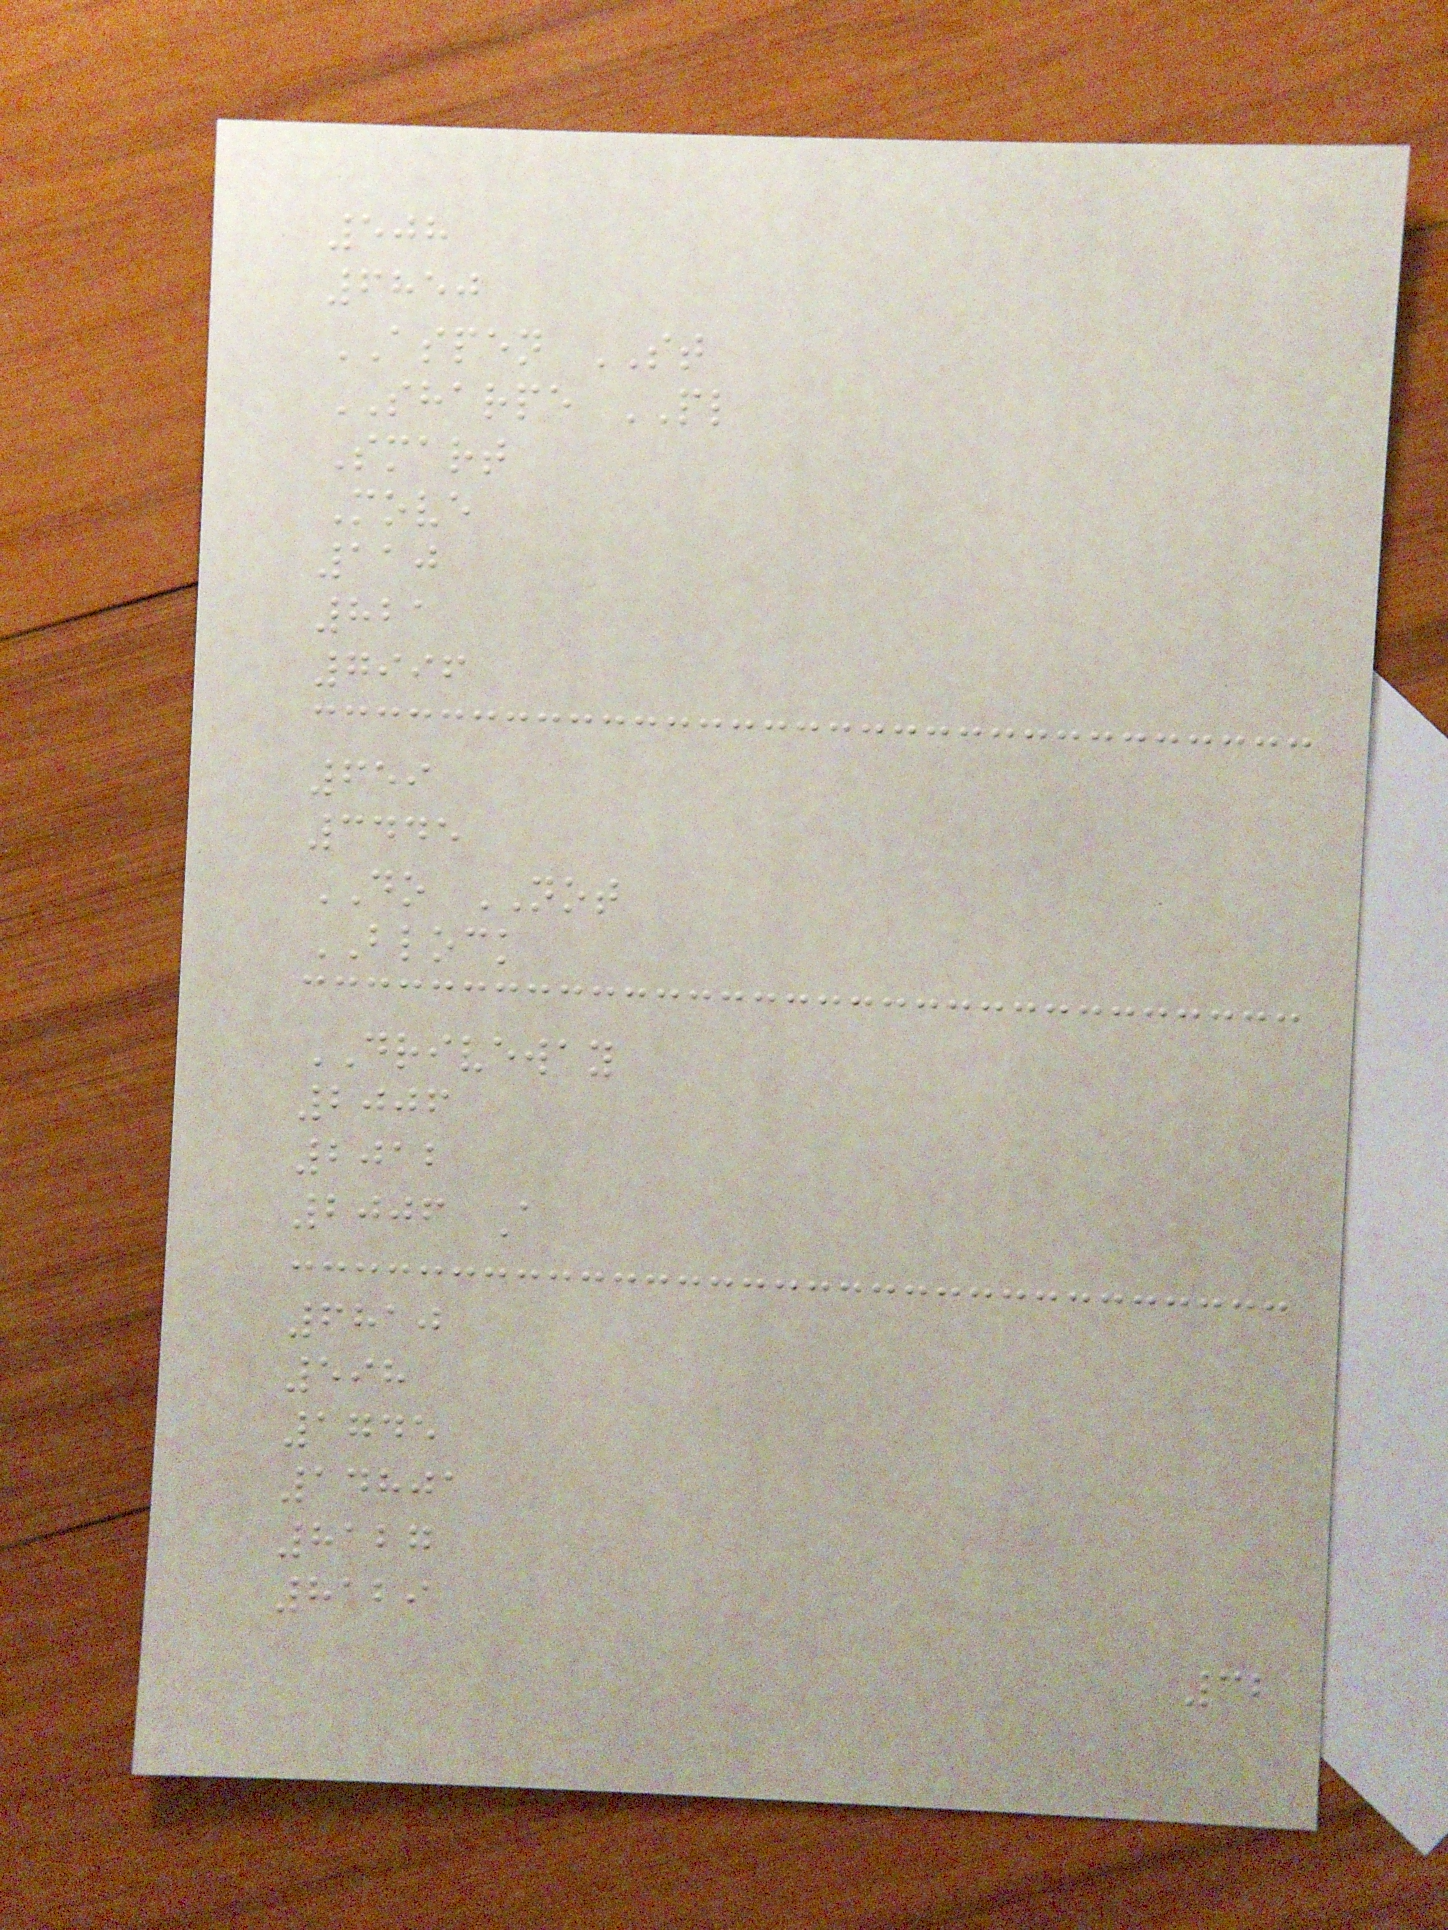508
6850
ASPEN ST
SHARPE PL
Smart
Move
110
821
7996
659
3445
DO NOT
BLOCK
DRIVEWAY
2006
2012
2006 A
6810
598
1745
14801
8127
8129
32
